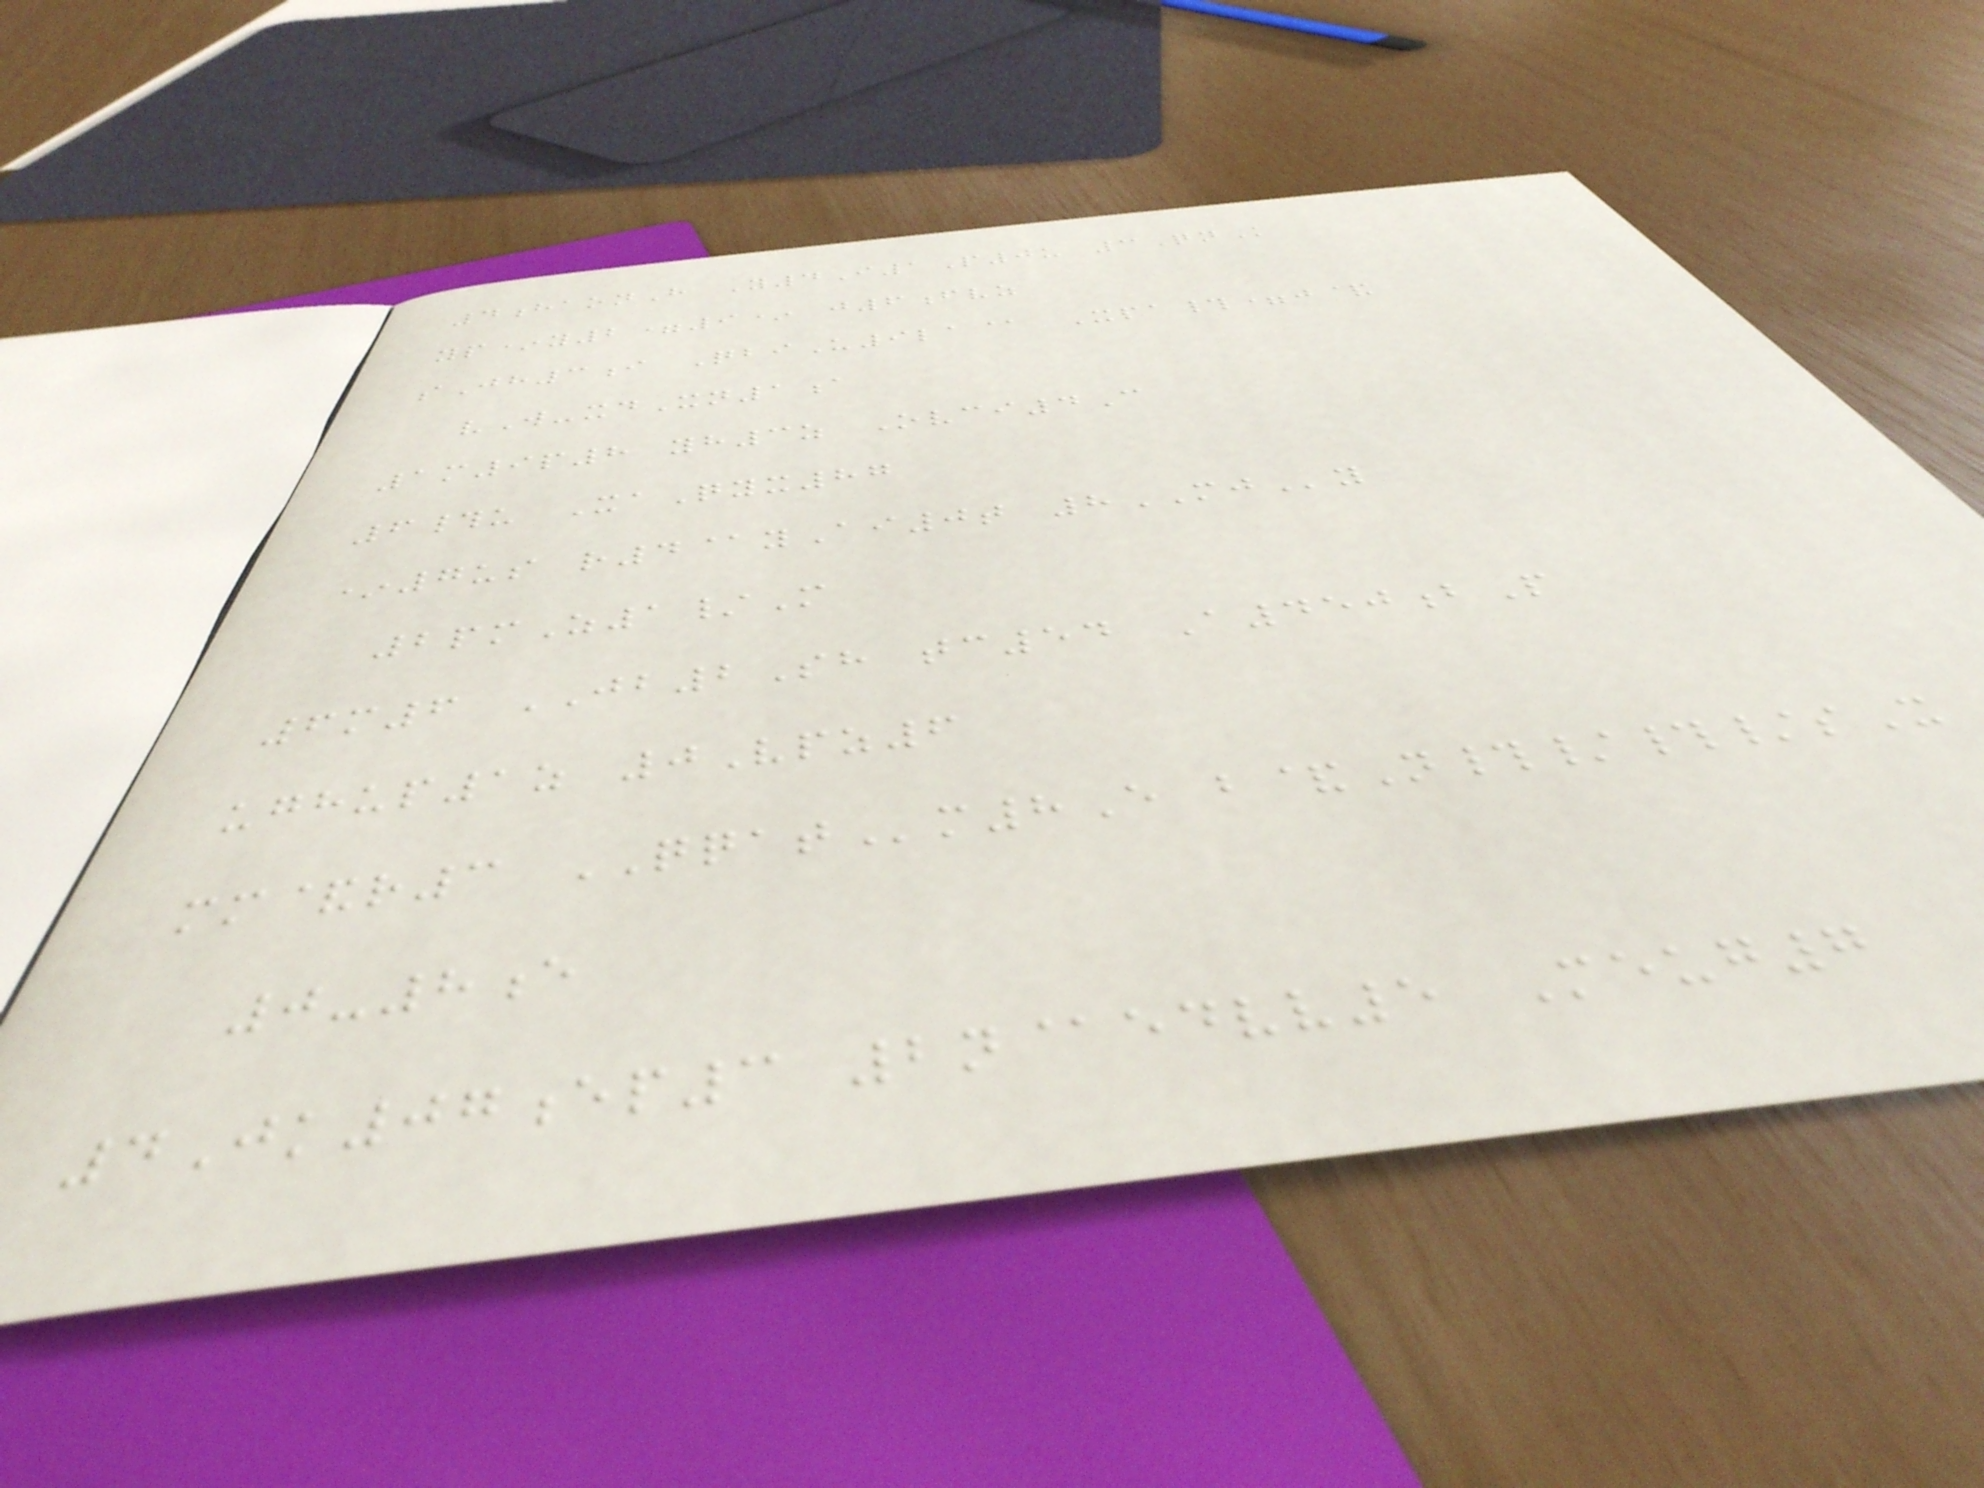4haonH Y4I1P0u 3QnK
yp*y2=9* j6fvz
sJh3i QbiU9la@ Xpa#=j&
vW-xdXn1a
1m9p8 yh3z Ovci4C
6#u XaQyx87
*7us r4@yAi0t 8MJy
2pmZ1/M
6m6 JB2Sh tc54 A450bP
ughup1z 0Vpz6
mm&r3 QQATm8E b&N#/#/sX
0-8e
4Jk07ep3 2n@edvv5 Meug7
